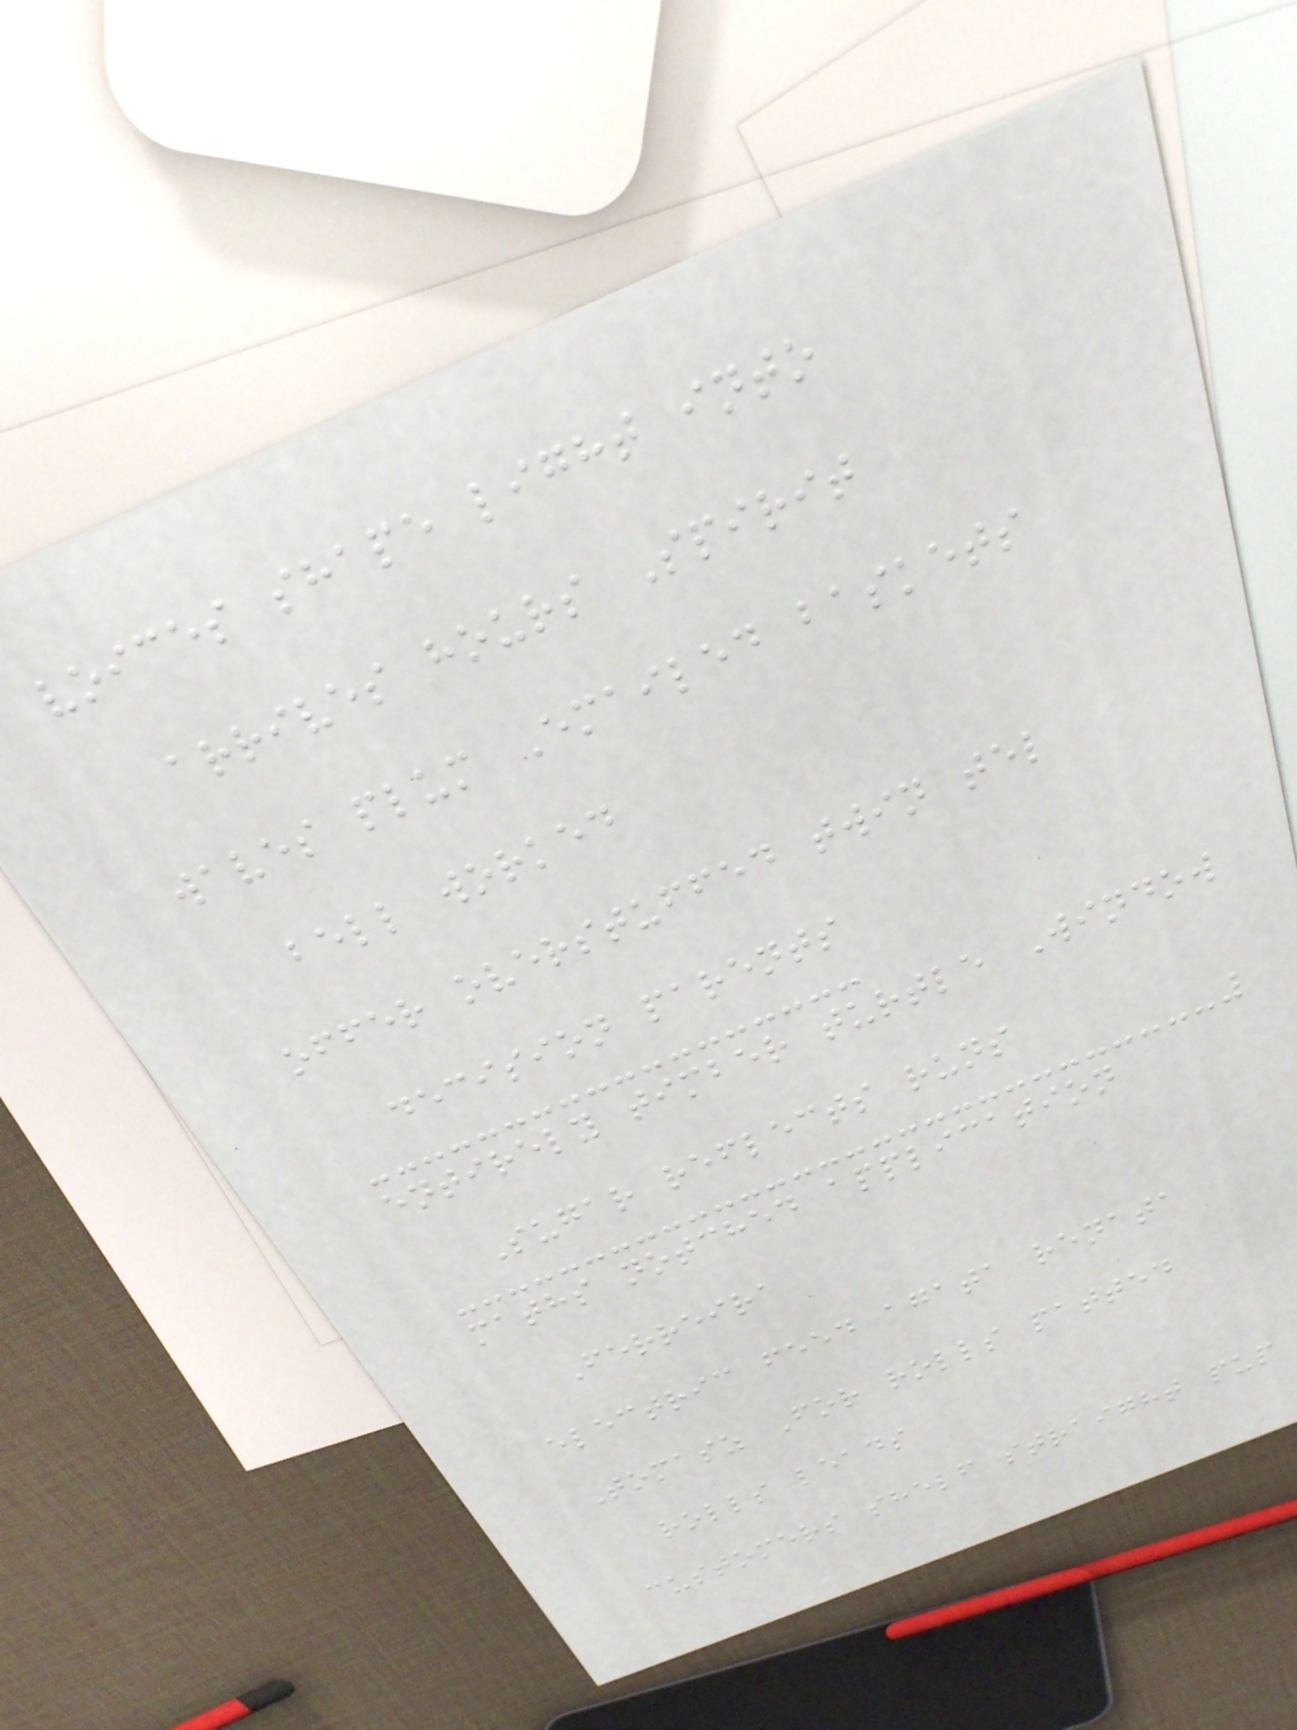voices shape light into
arrives hours Spirit
waves plum Emailed baskets
bell worked
offer overstuffed twin tel
decision parents
entirely timber turtle Window
Sugar reflects runs
maths notched application
Ferreira
electric feed agata renata
Tomasz For rolls patted
rolls leads
customers shelf straight pup
